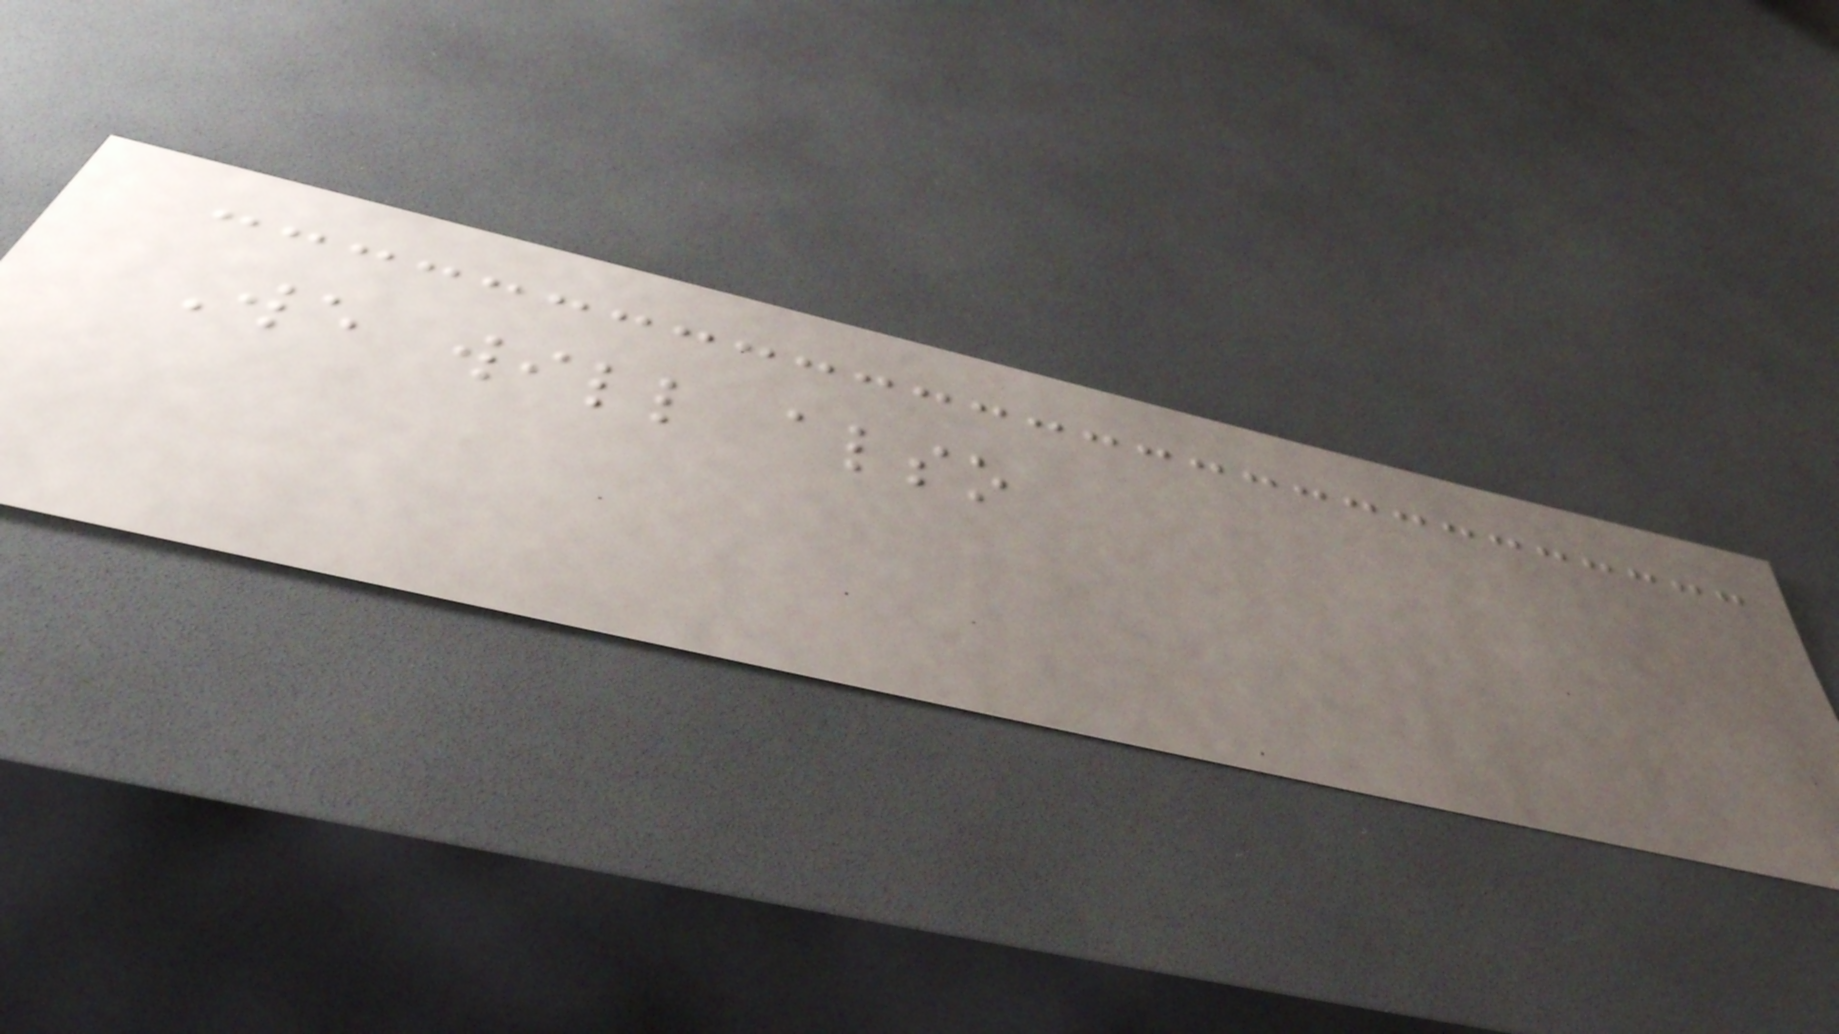We will also
